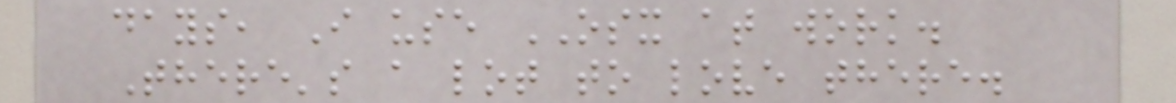days, I use OSX at work.
There's a lot to love there.
